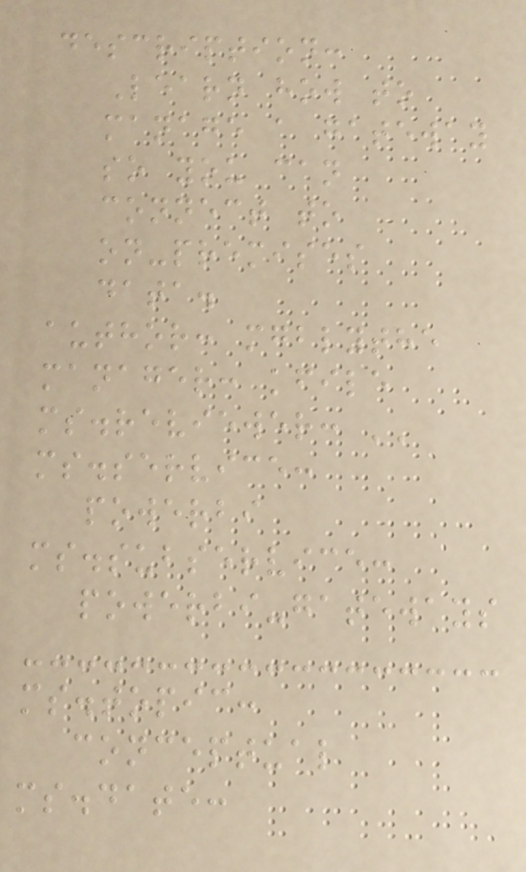description:
Learn how to
manage a gateway
so you can
connect to
on-premises
data.
author: mgblythe
manager: kfile
ms.reviewer: ''
ms.service:
powerbi
ms.subservice:
powerbi-gateways
ms.topic:
conceptual
ms.date:
